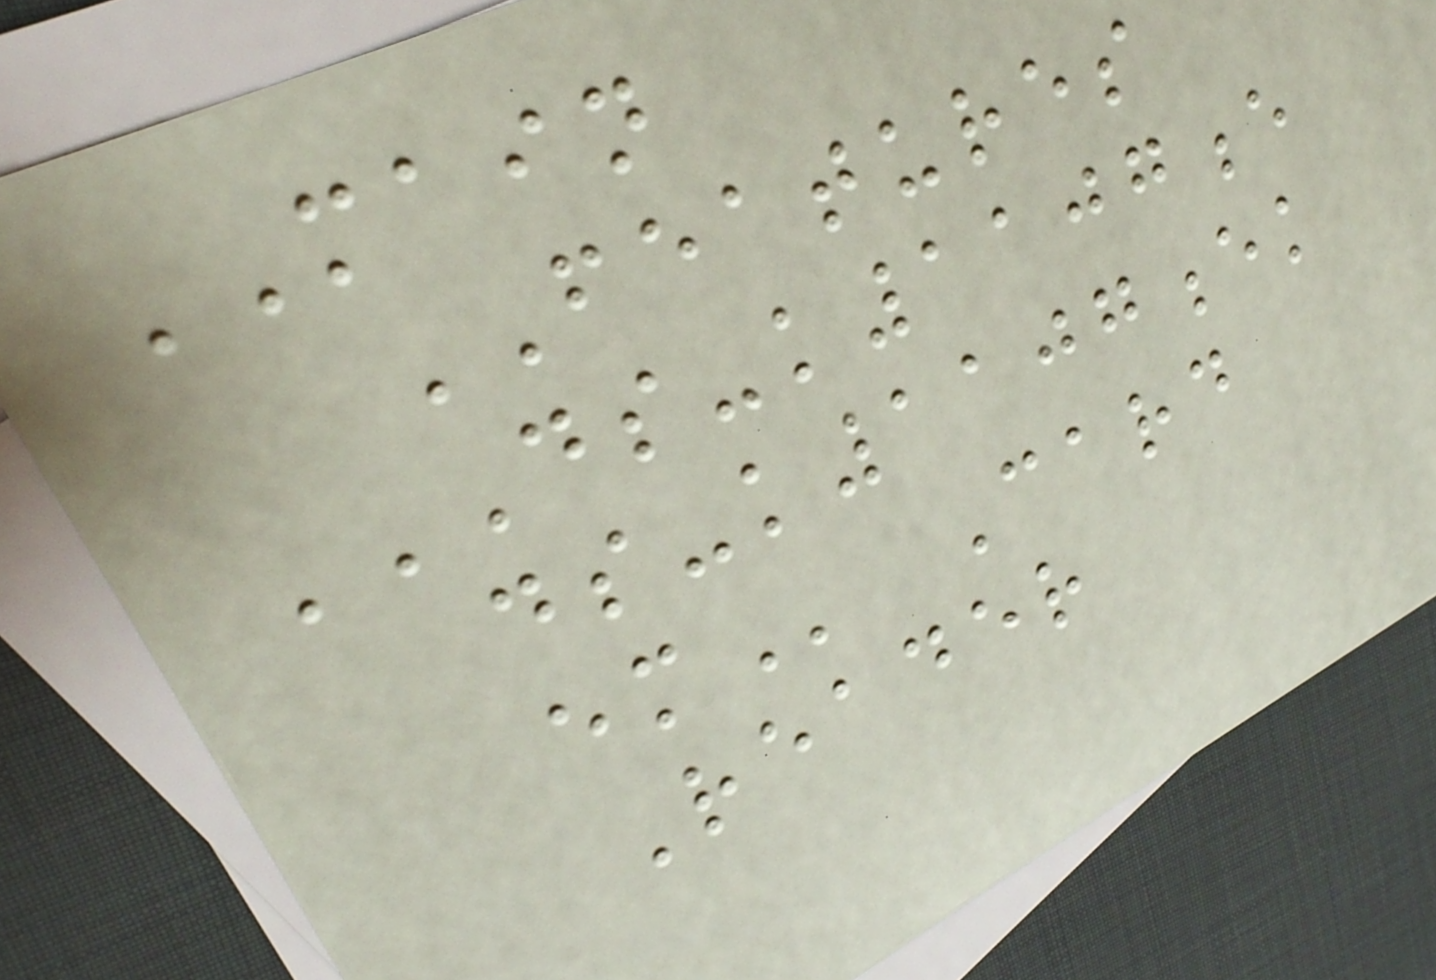MAIN
FEATURES
DS-K1107E
DS-K1107EK
EM Card
Reader
